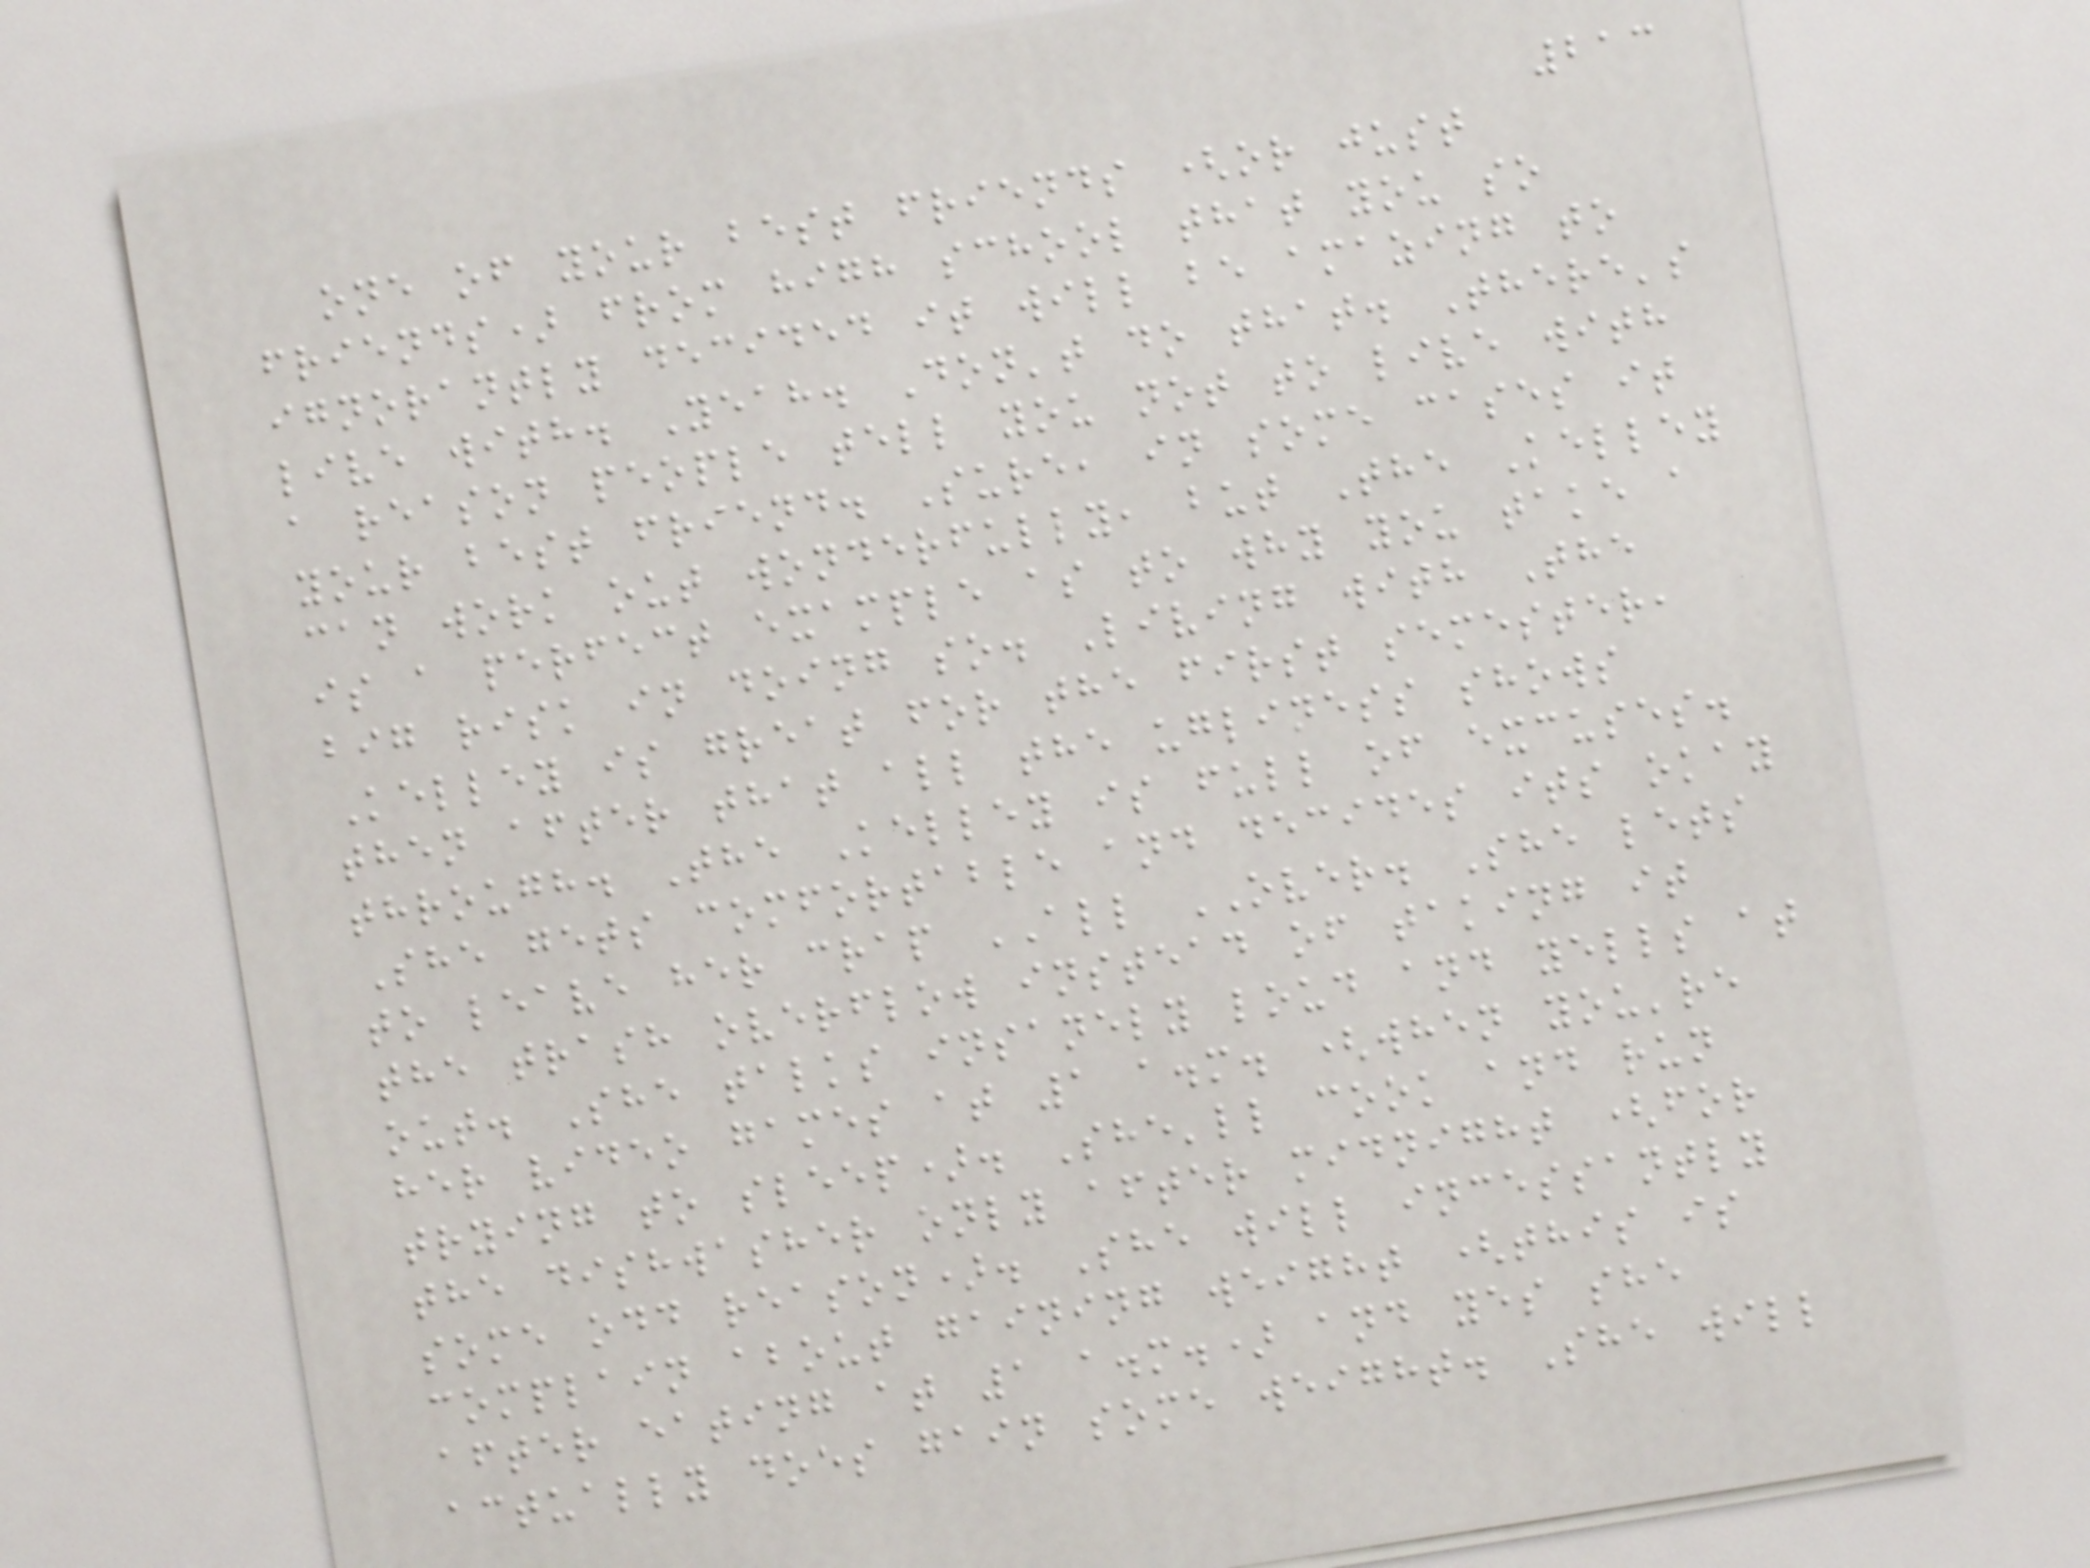213
one of your best friends (or just
friends) from high school that you so
ignorantly decided it will be amazing to
live with. Yeah. Don't do that. There's
a reason people tell you not to live with
your best friend. Sure, in some cases it
can work out wonderfully, but The Kelley
is a perfect example as to why you take a
big risk in doing so. Living with The
Kelley is great for the first semester,
then after that all the ugliness shows
through. The Kelley is full of excuses.
She gets comfortable and decides its okay
to leave her crap ALL OVER. She lets
the trash overflow instead of taking it
out. She talks insanely loud and yells at
her video games at 1 a.m. (when you're
trying to sleep). She'll cook and run
the dishwasher only after midnight (for
some odd reason). She will incessantly
complain about gaining weight (this is
after eating at 1 a.m.) and yes she
actually does gain some weight. She will
